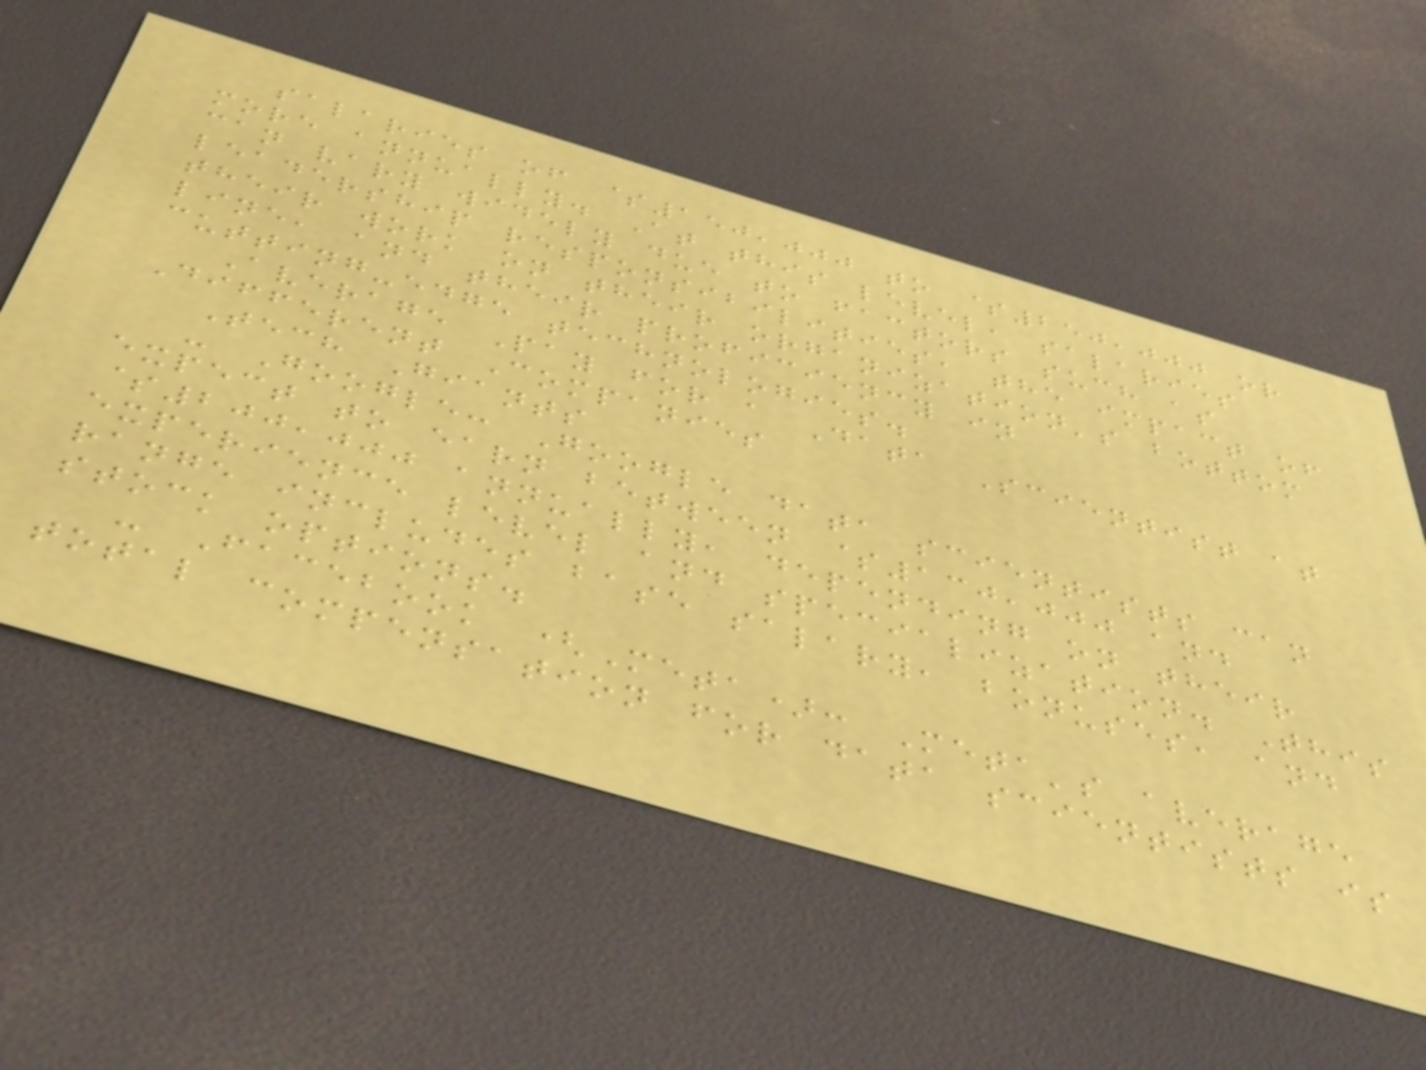salaries of $150,000 to $250,000 or
more annually. At this level, salaries
can vary widely due to factors such as
leadership responsibilities, the impact of
their work on their organization's bottom
line, and their proficiency in
cutting-edge technologies.
Average Pay for a Data Scientist at
Different Companies
Tech Giants
- Google: Google data scientists can
expect to earn between $130,000 and
$200,000 annually, depending on their
experience level and specialization. This
range includes base salary, bonuses, and
stock options.
- Facebook (Meta): Meta's average
total compensation for data scientists is
